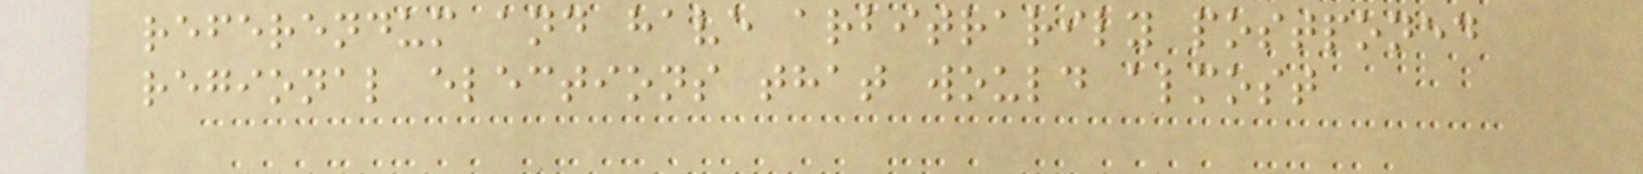referendum and have arbitrarily postponed
regional elections that would almost
